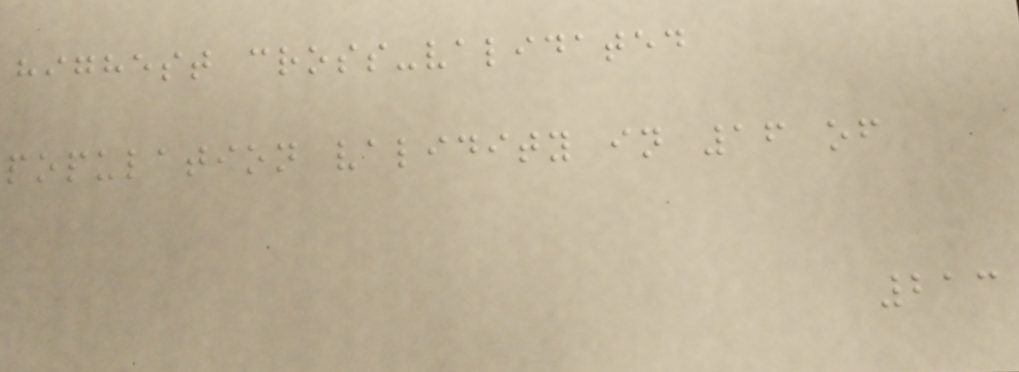highest cross-validated
population validity in 16 of
213
